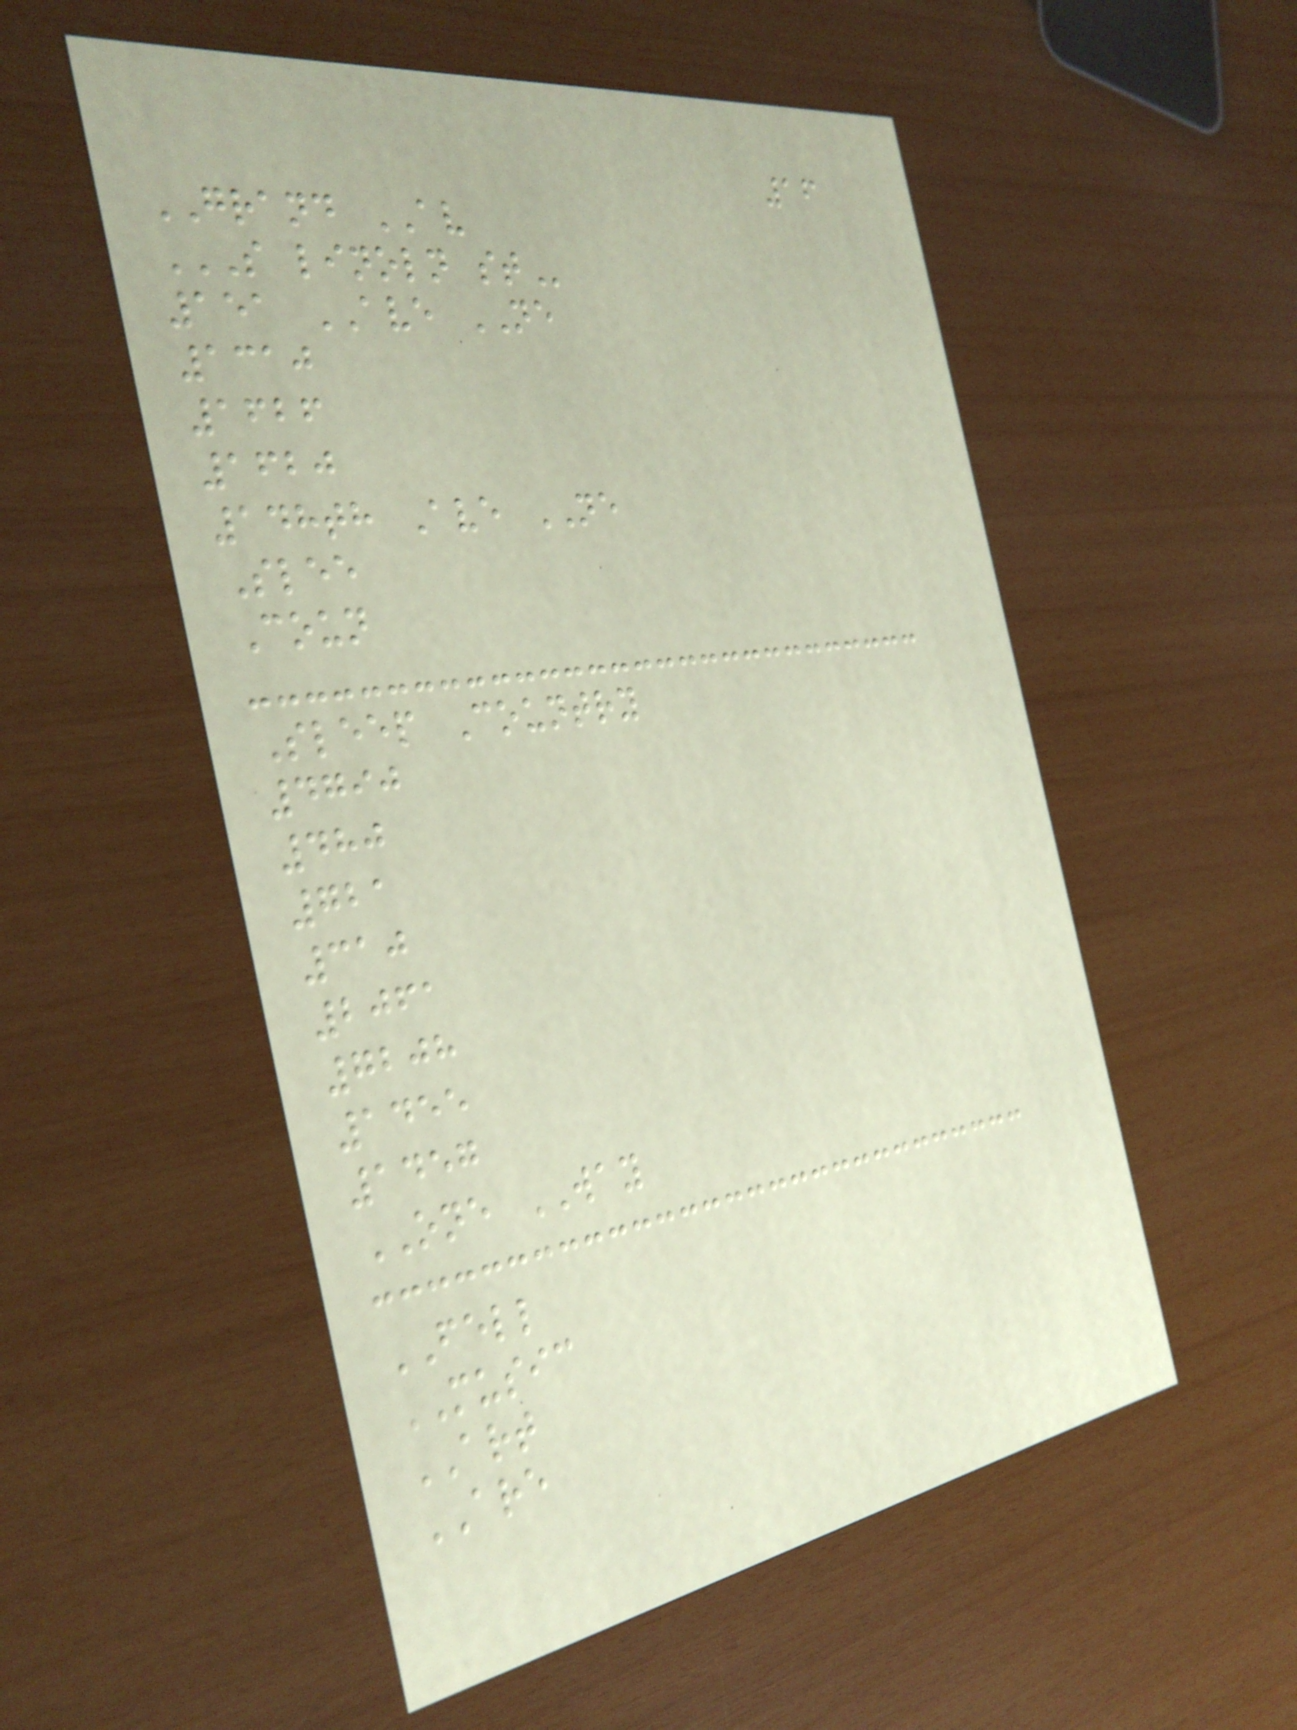16
GRAND AV
S LINOLN ST
151 AVE NE
1310
1626
1620
148th Ave NE
Slee
Coun
Sleep Country
4790
480
721
310
2061
7208
1455
1457
ONE WAY
FELL
MUSIC
ART
ARE
